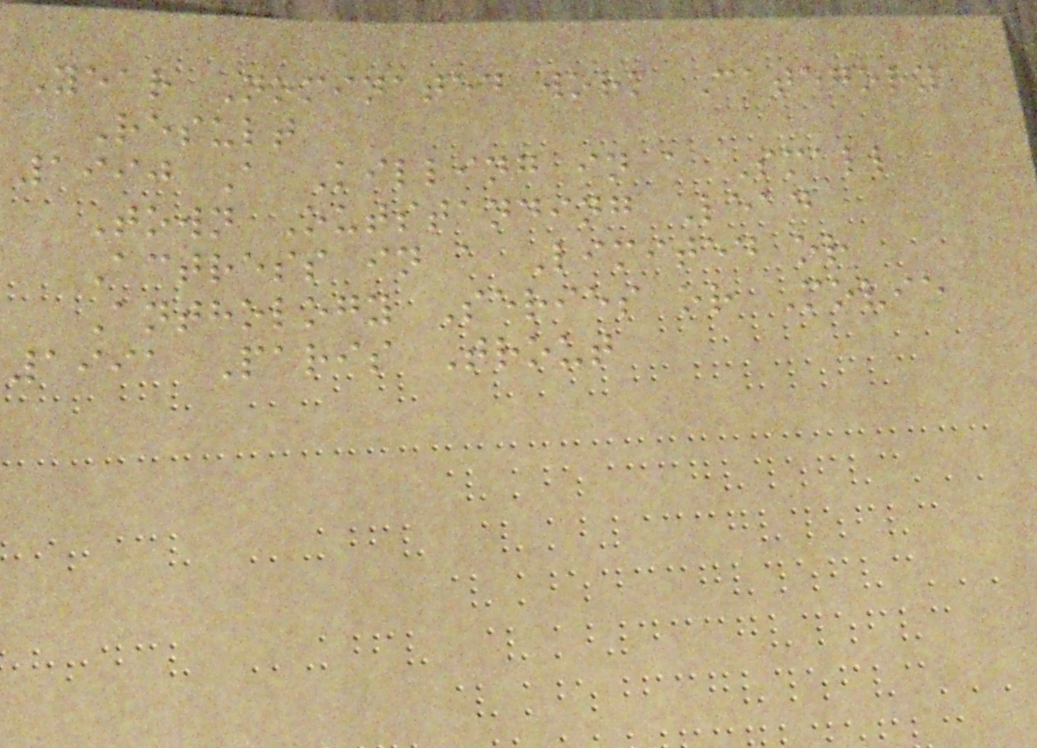Year Nominated work Category
Result
1990 A Killing in a Small
Town Outstanding Lead
Actress in a Limited or
Anthology Series or Movie
1991 Paris Trout
